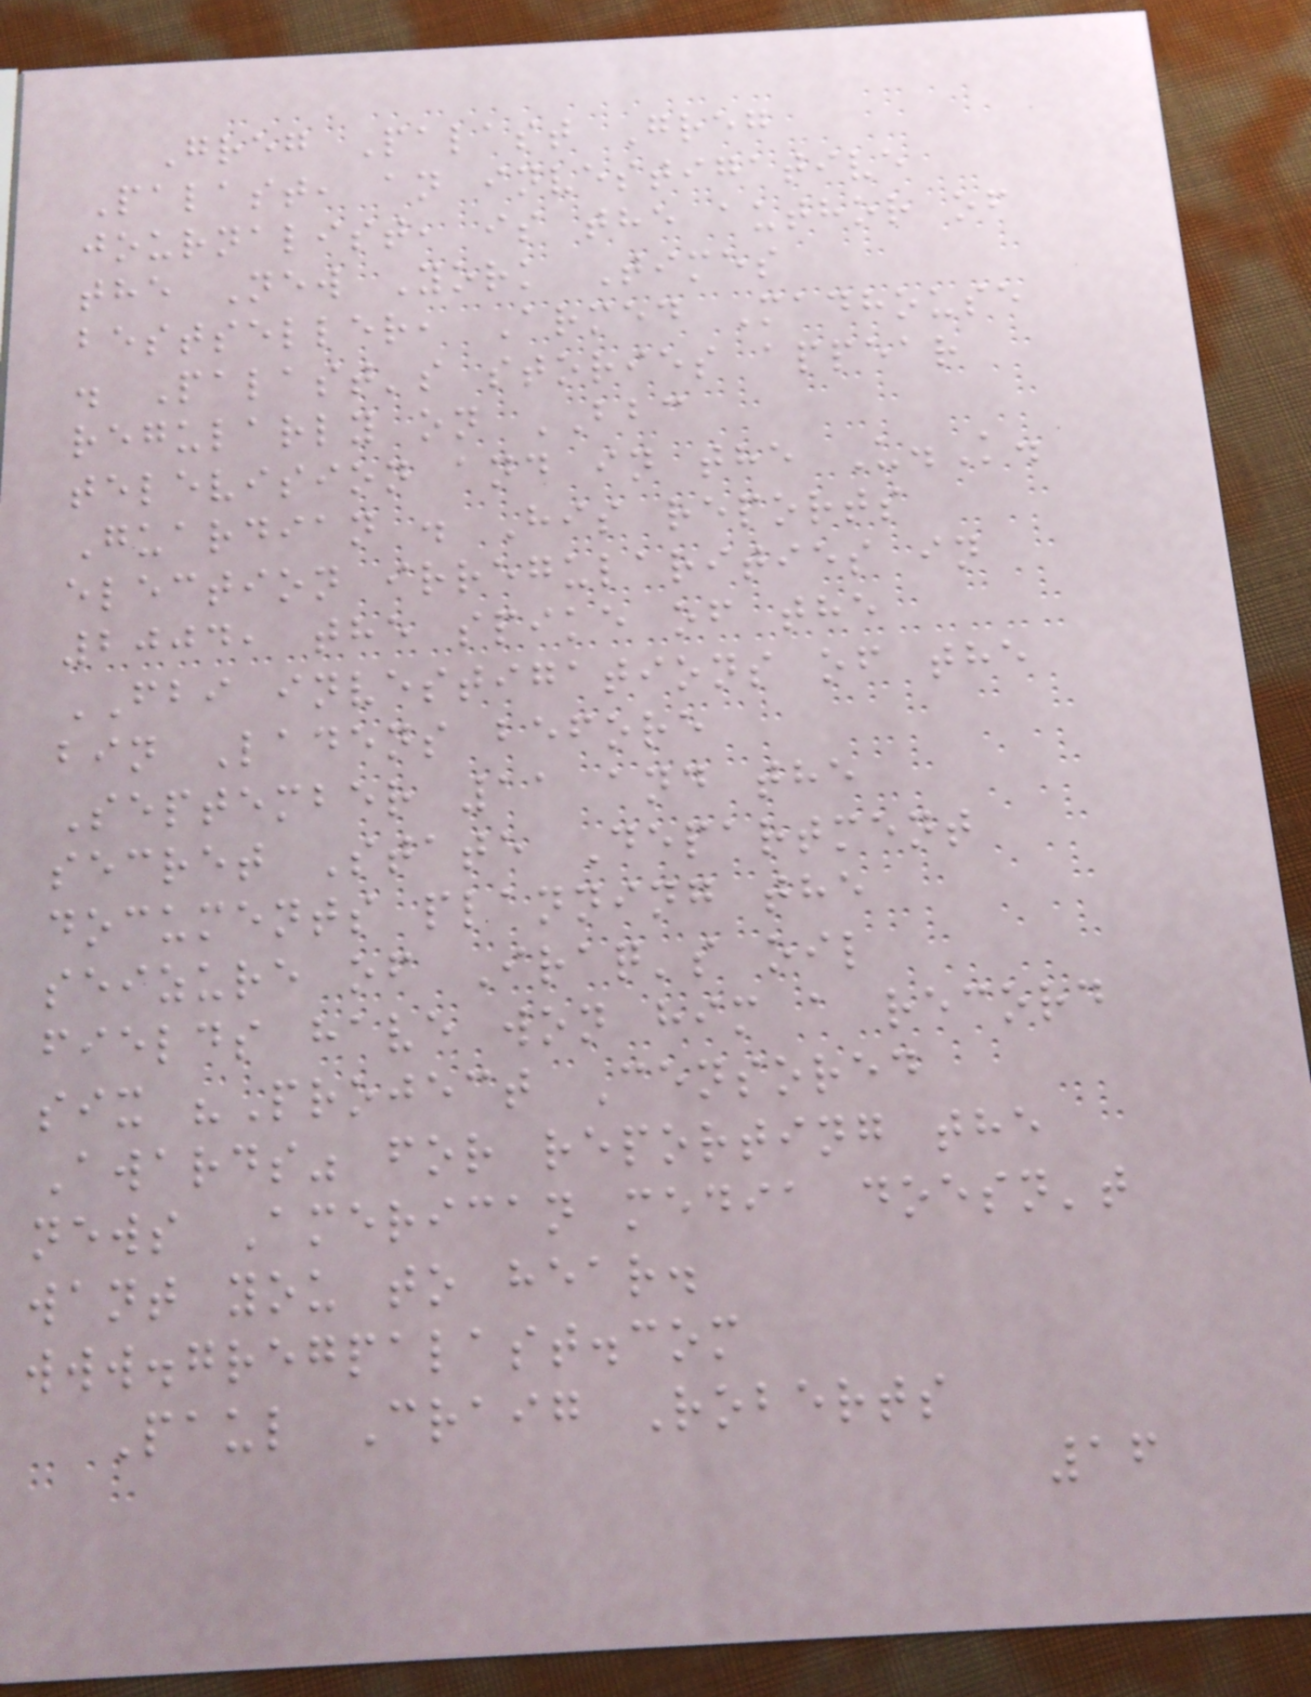Greg Palast Greg
Palast, an investigative
journalist, is the author of
the New York Times
bestseller, Armed Madhouse
. Palast's stories appear
regularly on BBC
television and in the U.K.
Guardian . His reports
election irregularities in
2004, the spike of the
FBI investigations of the
bin Ladens before
September 11 and the
secret State Department
documents planning the
seizure of Iraq's oil
fields have won him a record
six "Project Censored
Awards" for reporting the
news American media doesn't
want you to hear.
www.gregpalast.com
Paul Craig Roberts
16
